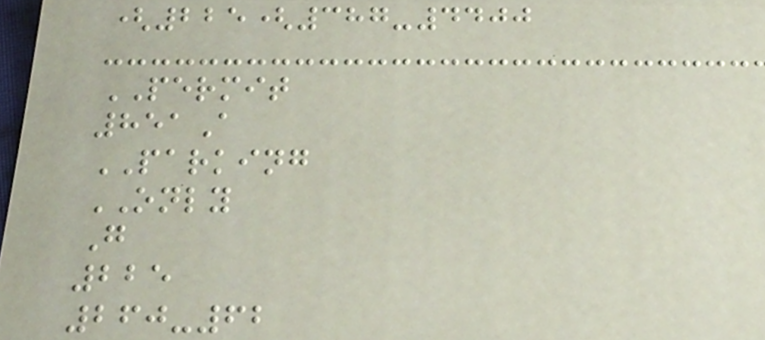(225(387-4400
PERMIT
851A
PARKING
ONLY
G
225
260-62
